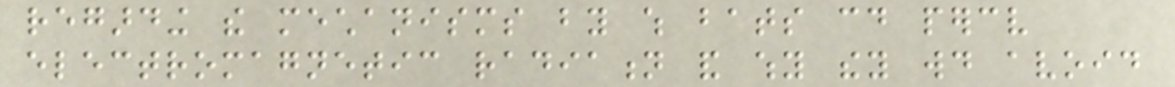regarding the mechanisms by which bats could perceive
electromagnetic radiation and why they would avoid
